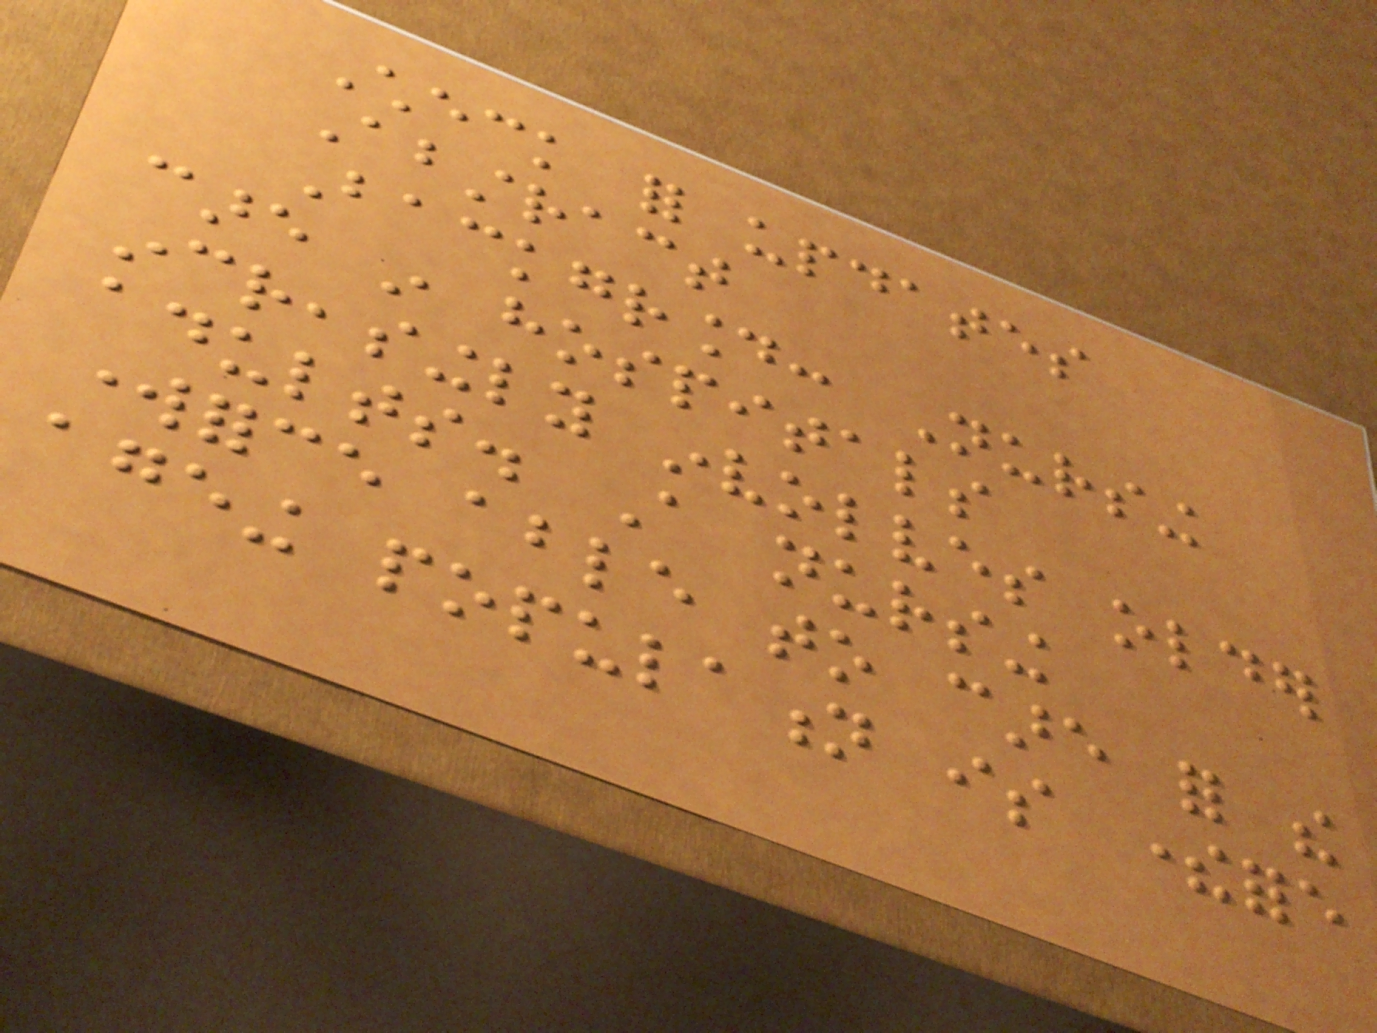Check for updates
Abstract
Background: Nursing
care in hospitals
increasingly involves older
adults. A nursing
workforce able to care for the
ageing population is therefore
